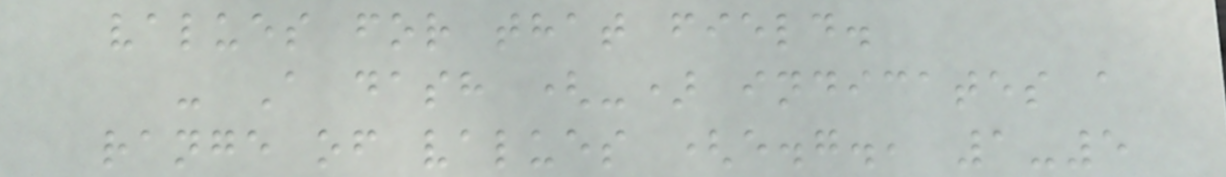values for that field.
- A dash (-) indicates a
range of values (e.g., 1-5
